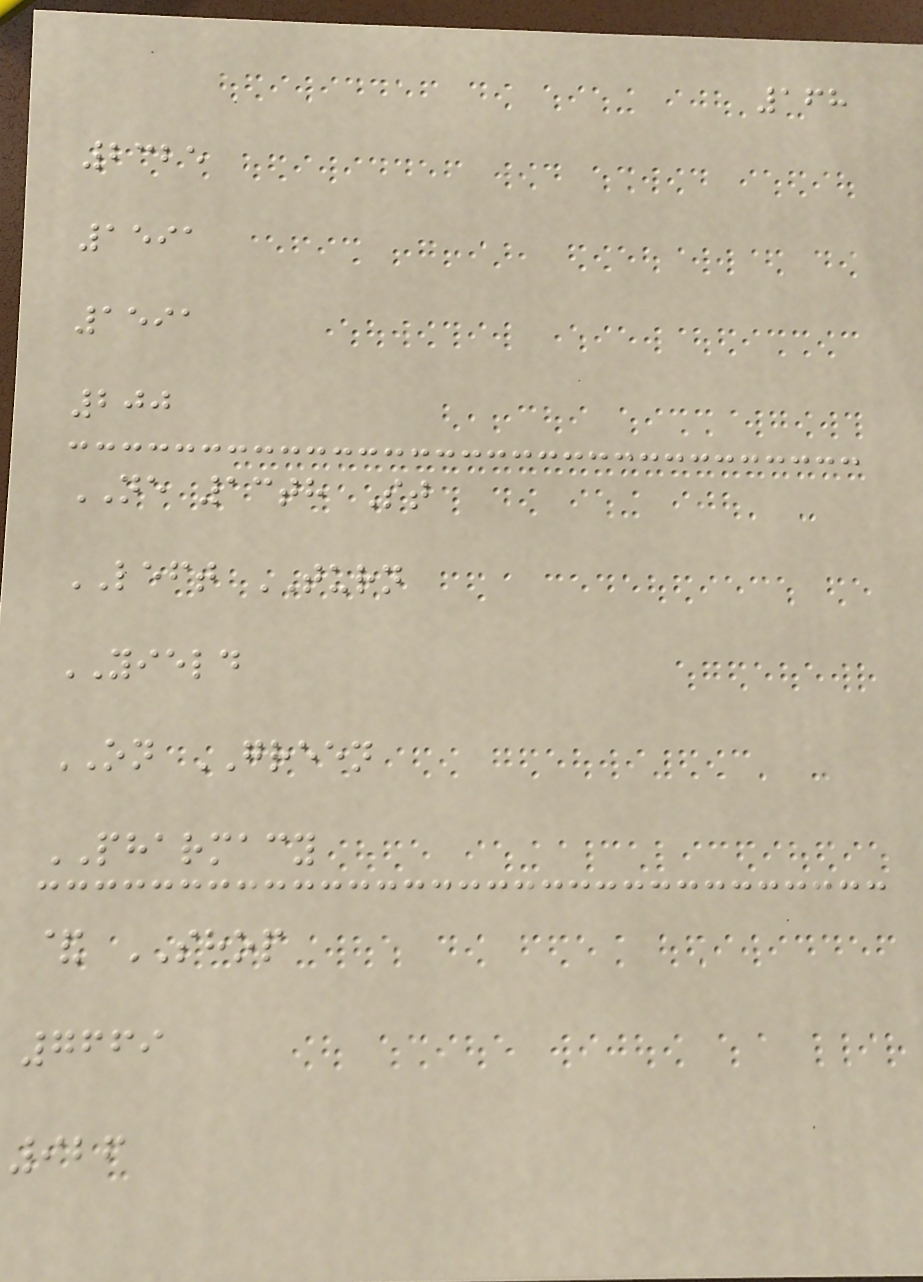168
2325
1591
1591
200
NE 13th St
LEFT TURN
YIELD
ON GREEN
PHARMACY
& SHOP
7669
926
